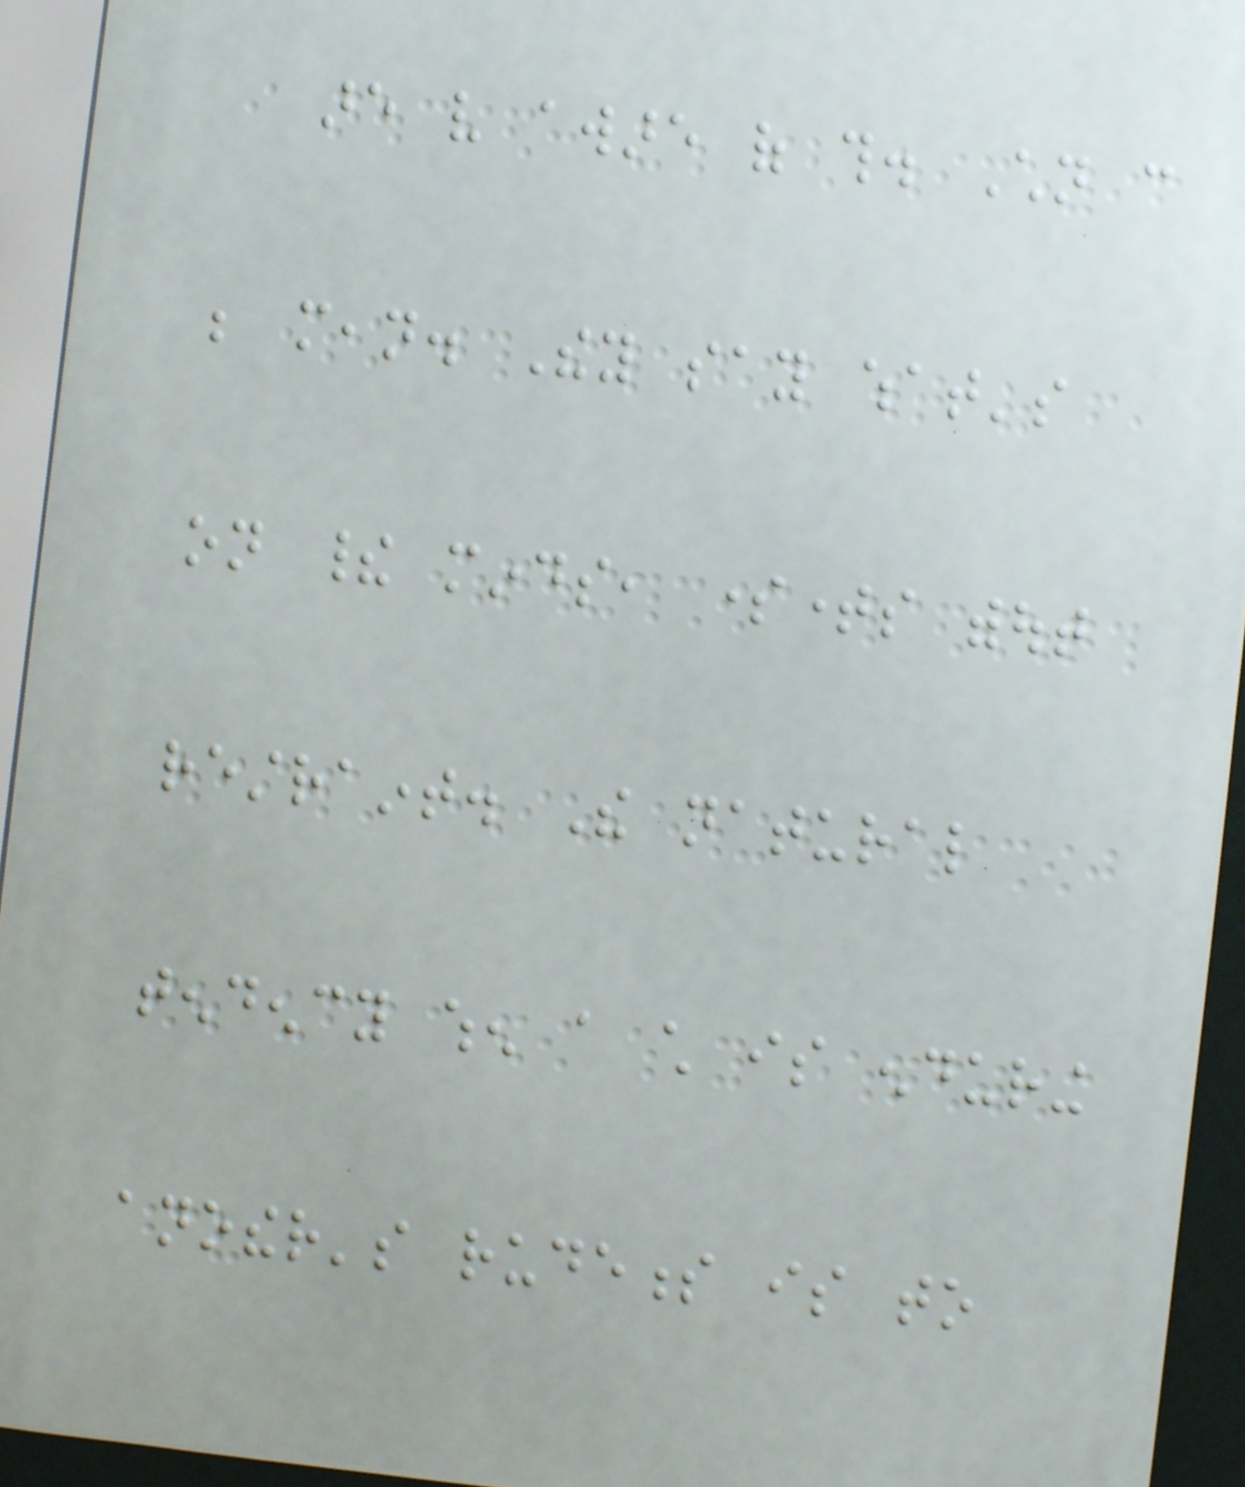are very aware of this. Children can
be mean. They say what's
on their minds, sometimes without
restraint. The natural
tendency when a child is enduring
another's rudeness is to
